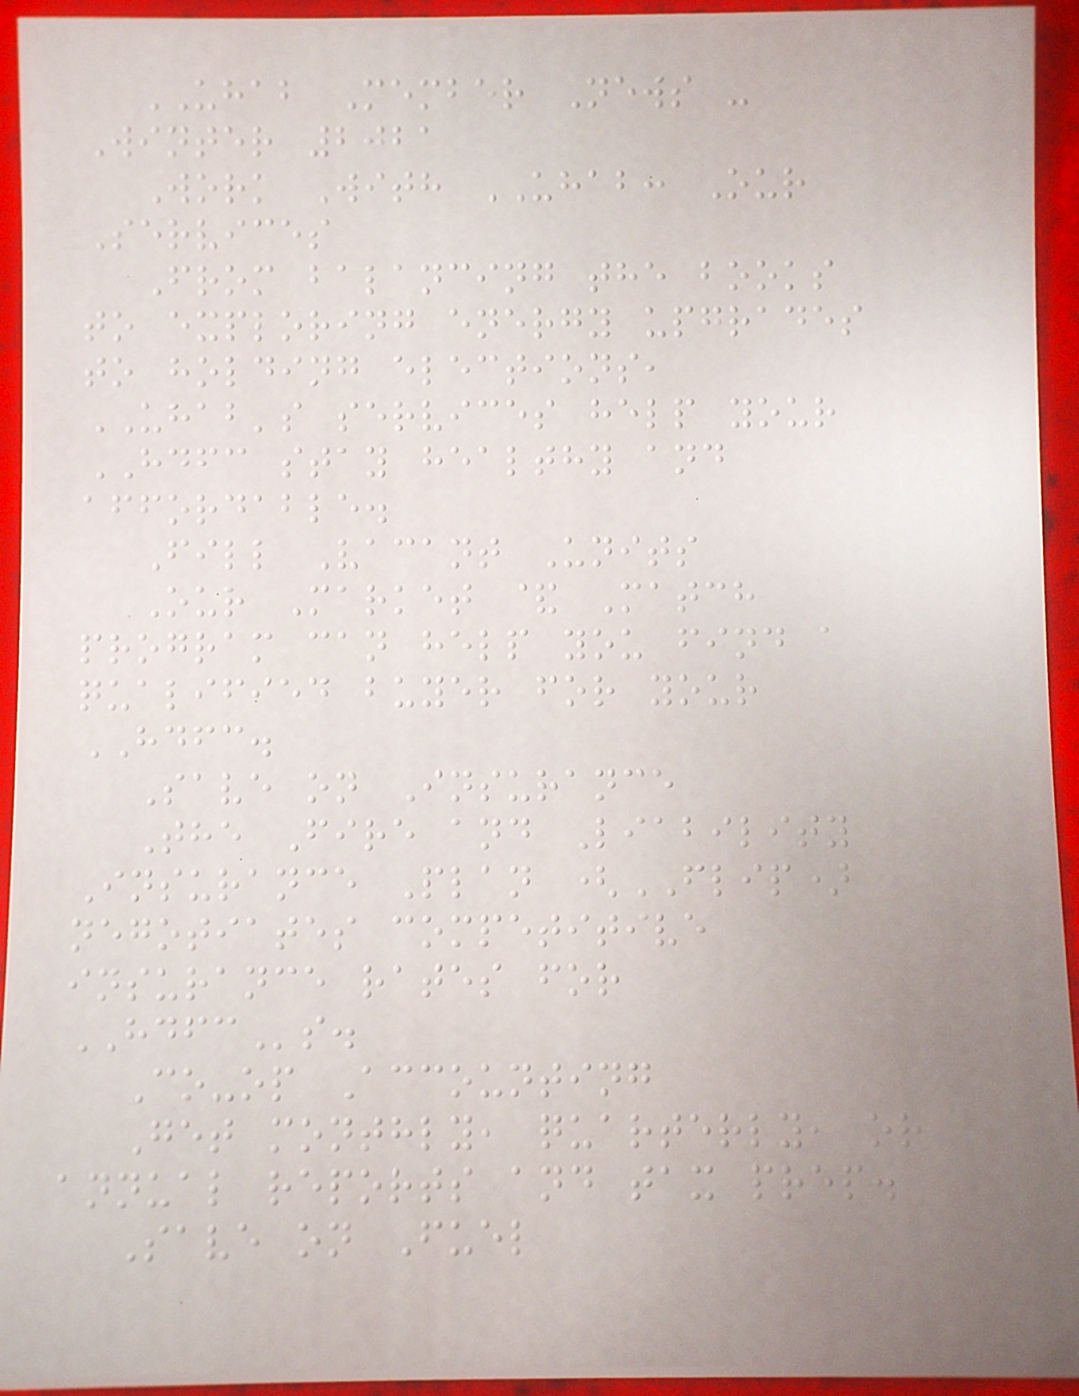UHAB Member News -
Winter 2021
Work With UHAB: Our
Services
From balancing the books
to exploring energy upgrades
to holding elections,
UHAB's services help your
HDFC stay healthy and
affordable.
Fill Vacant Units
Our Market & Match
program can help you find a
qualified buyer for your
HDFC.
Save on Insurance
The Fire and Liability
Insurance Plan (FLIP)
negotiates competitive
insurance rates for
HDFCs.
Co-op Accounting
Get monthly, quarterly, or
annual reports and tax prep.
Save on Fuel
